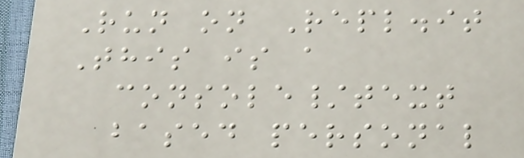Run on Repl.it
This is a
console/text
based personal
